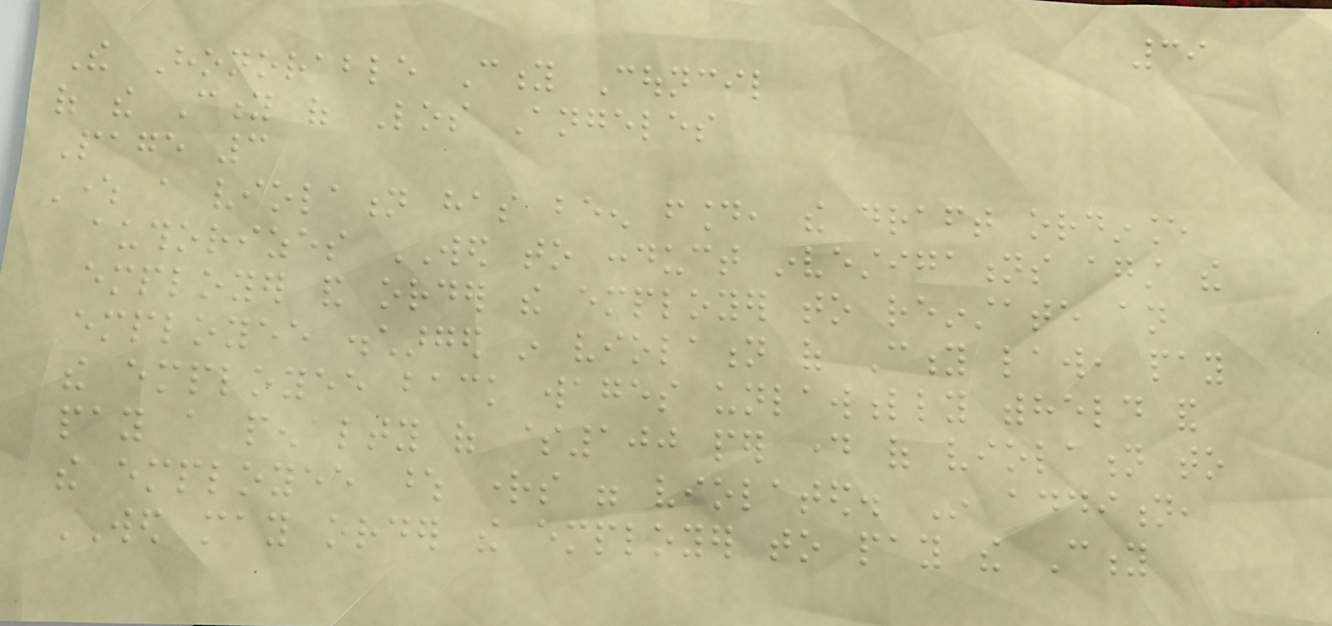39
The Honorable City Council
of the City of Los Angeles
Page 3
Where a violation has been found, the draft ordinance
authorizes WED to conduct investigations against the
employer and order the employer to reinstate an
employee discharged in violation of City law, pay
the employee back wages unlawfully withheld and
pay a penalty of $100 per day of violation to
the employee whose rights were violated. In addition,
WED may order the employer to pay the City
